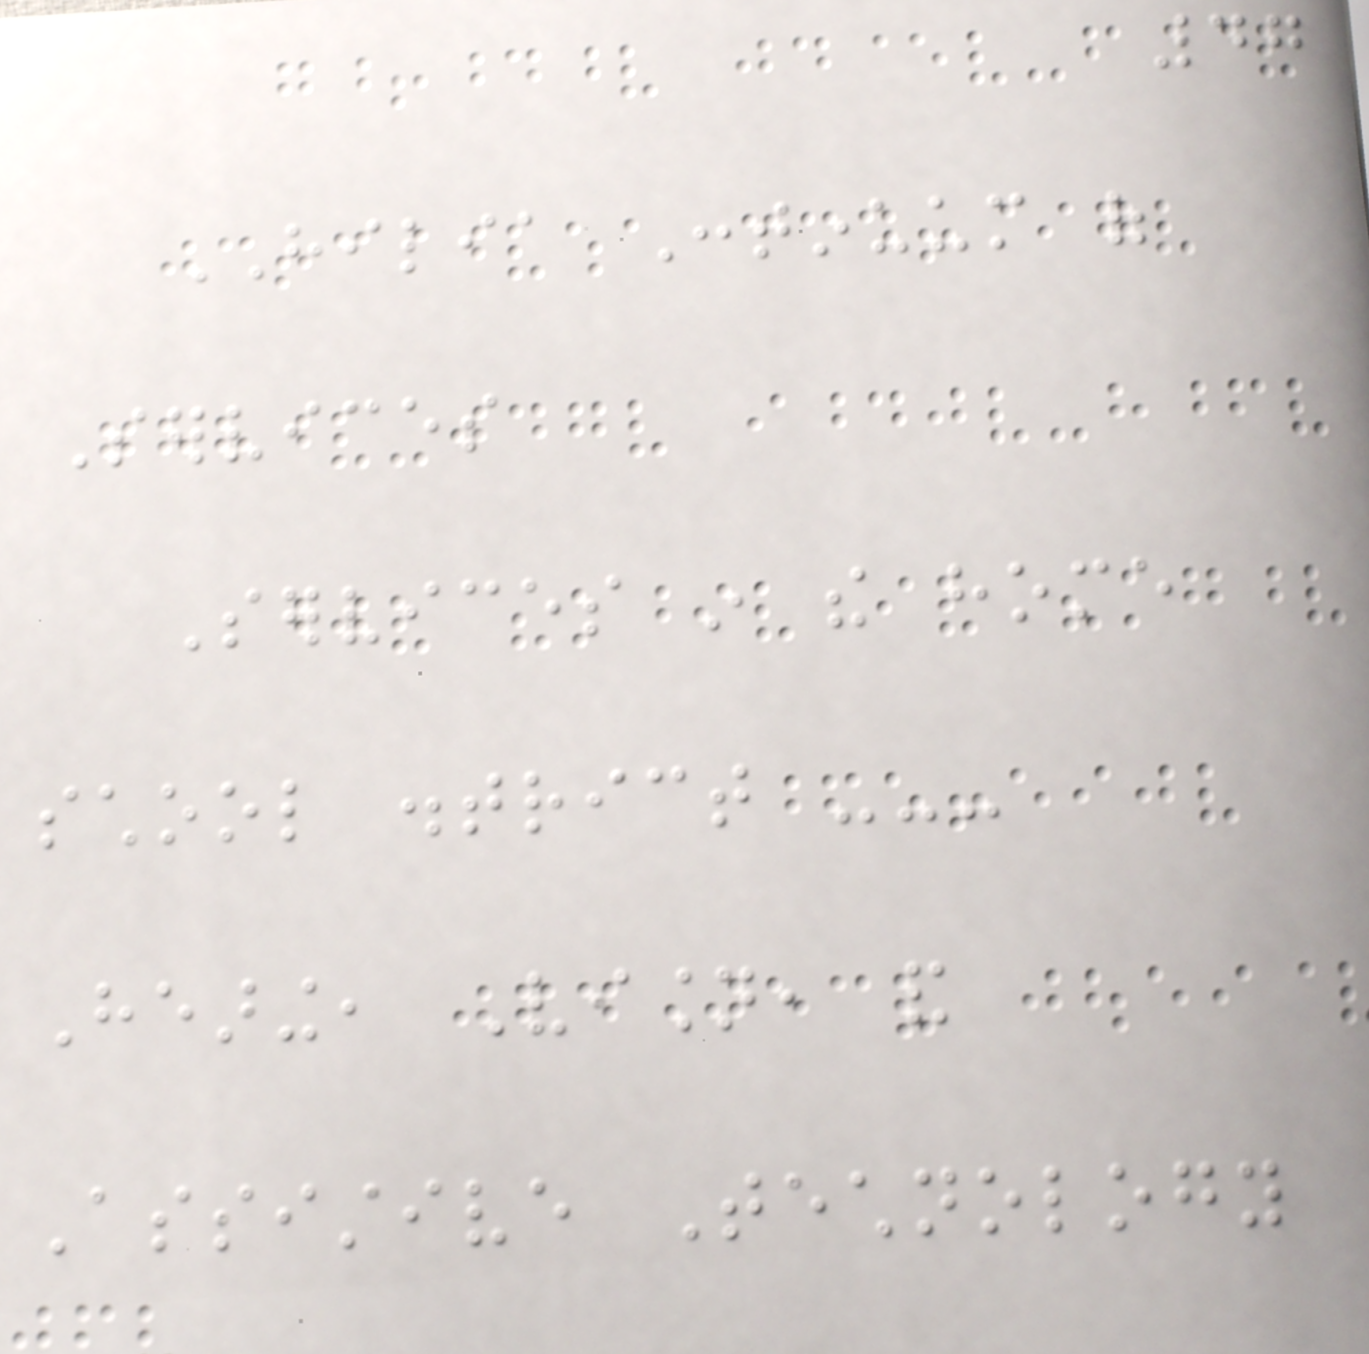47
HILIA Continuum of
Services
Services in the home
school district ---
Hearing, Vision, and
Assistive Technology
